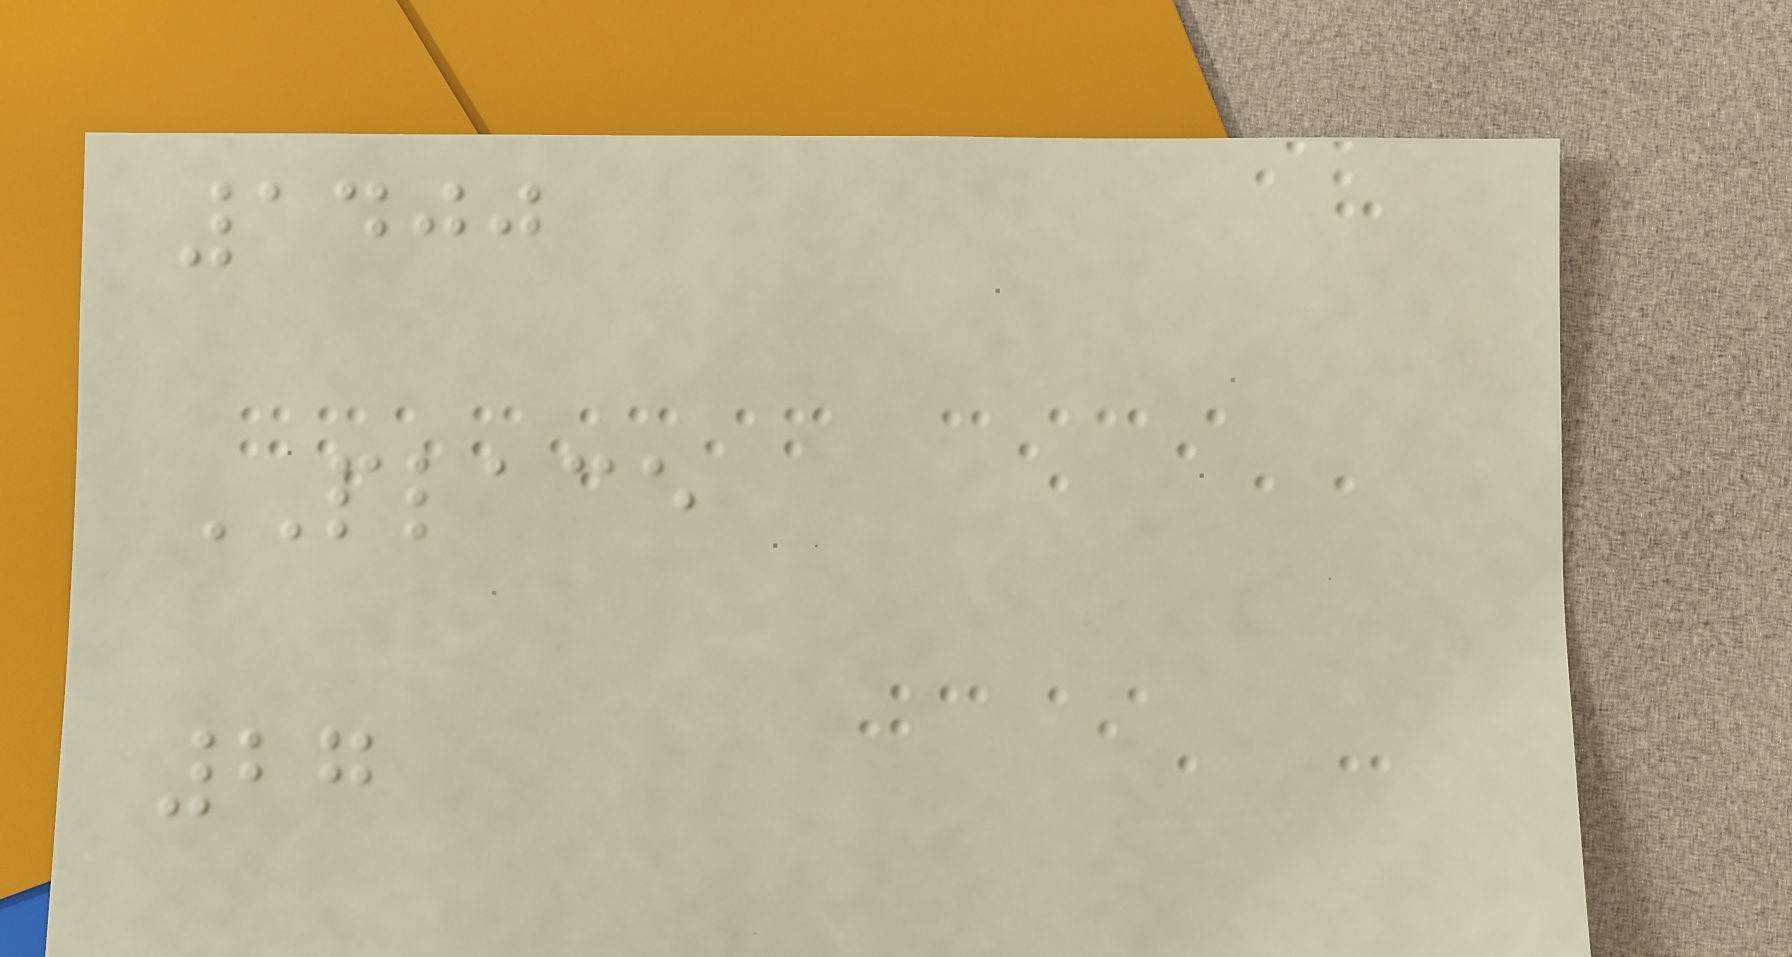1400
PLACE
27
